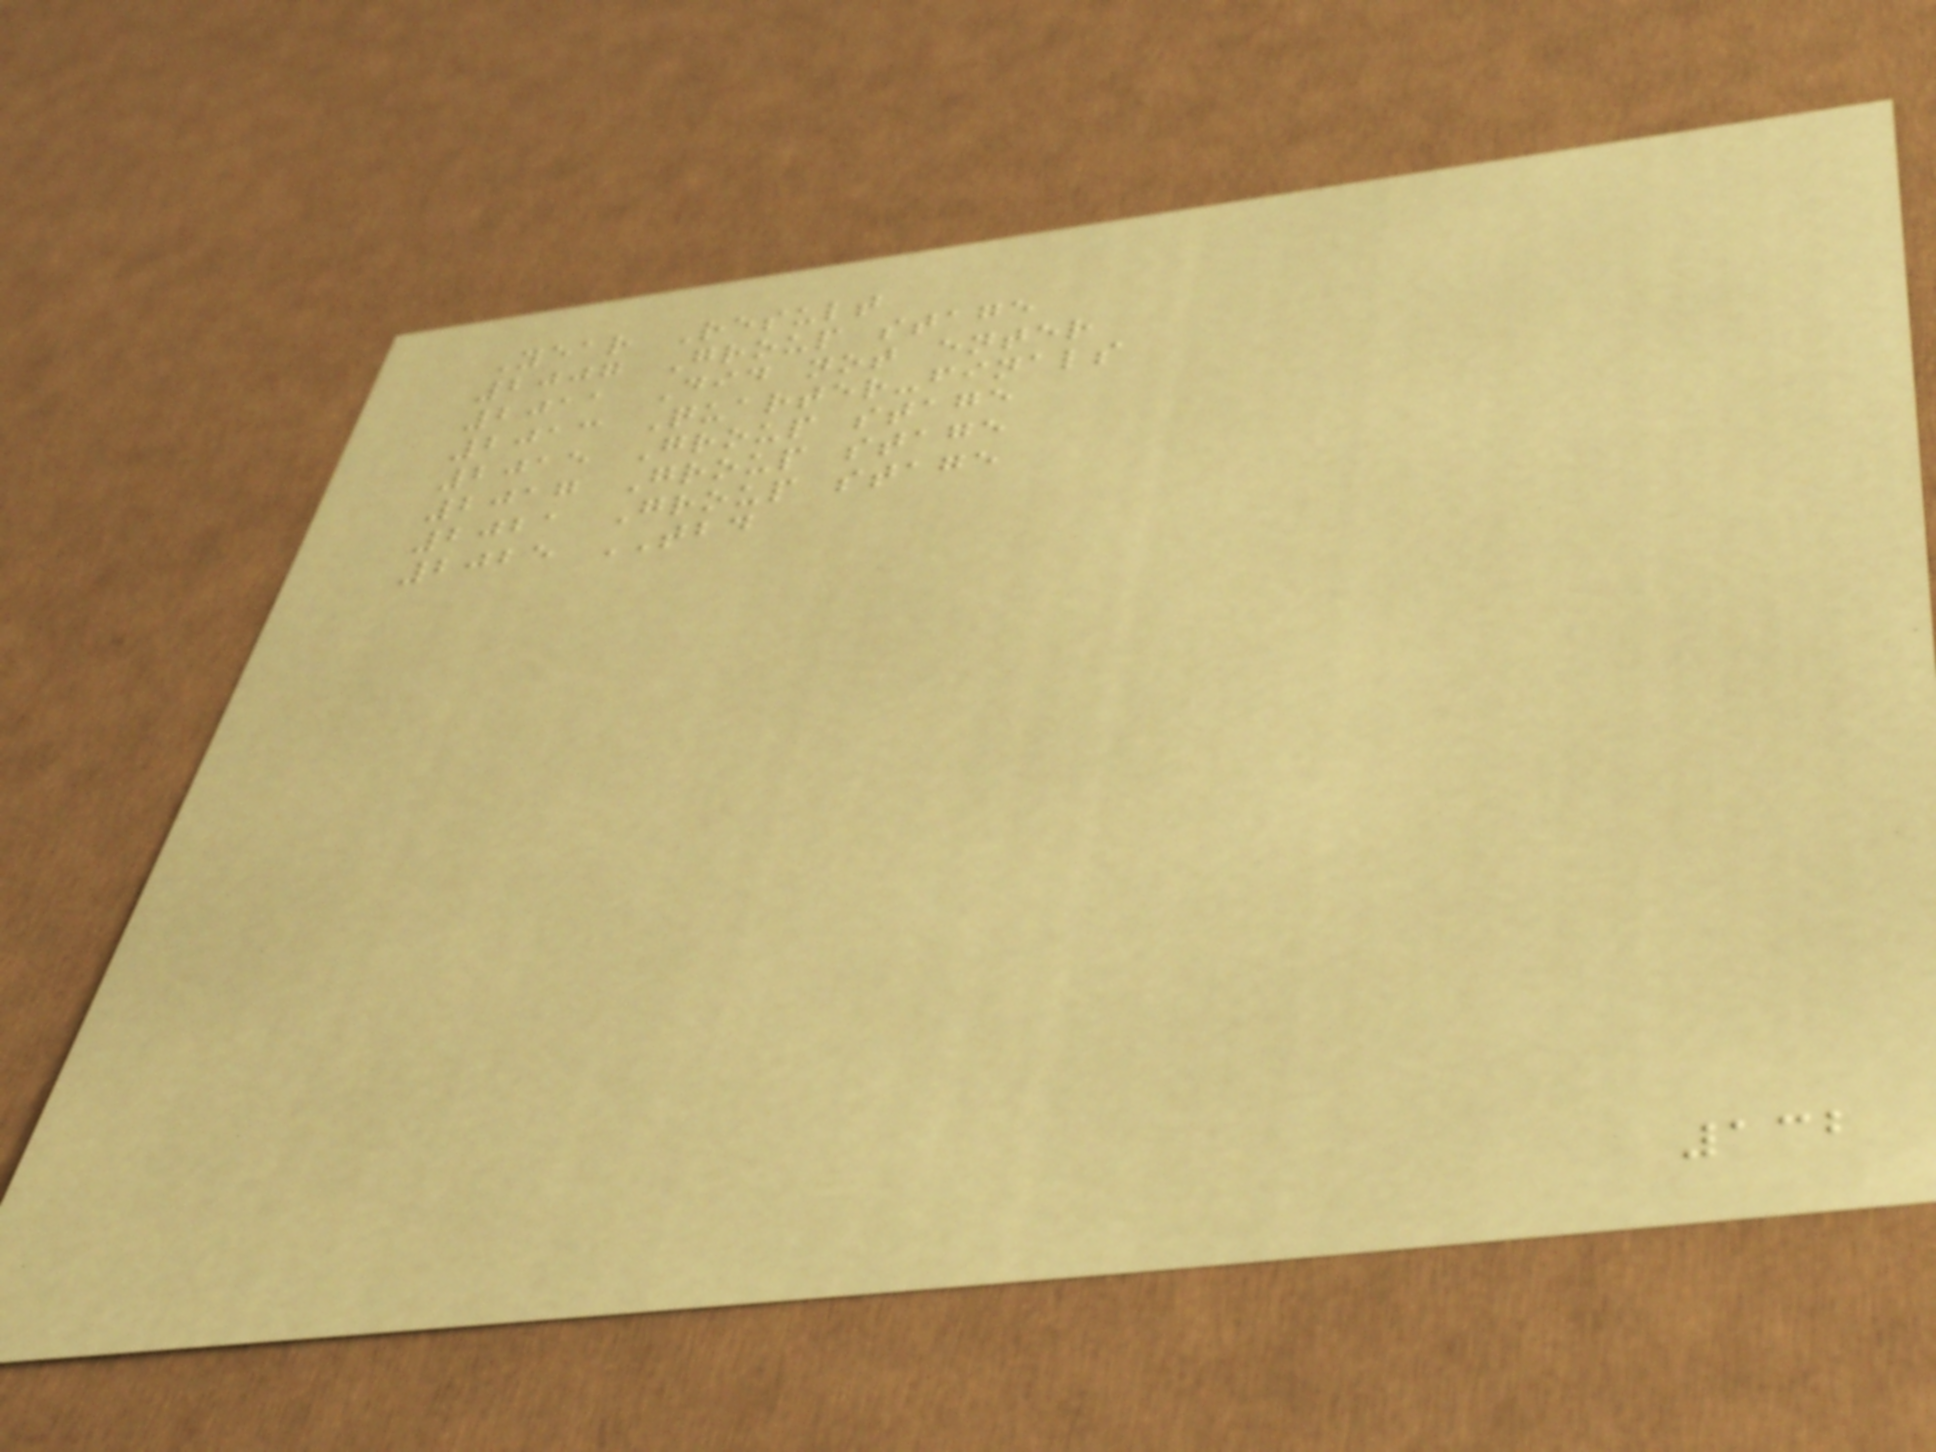Year Result
2007 Group stage
2011 Did not enter
2013 Quarter-finals
2015 Group stage
2017 Group stage
2021 Group stage
2025 TBD
132
